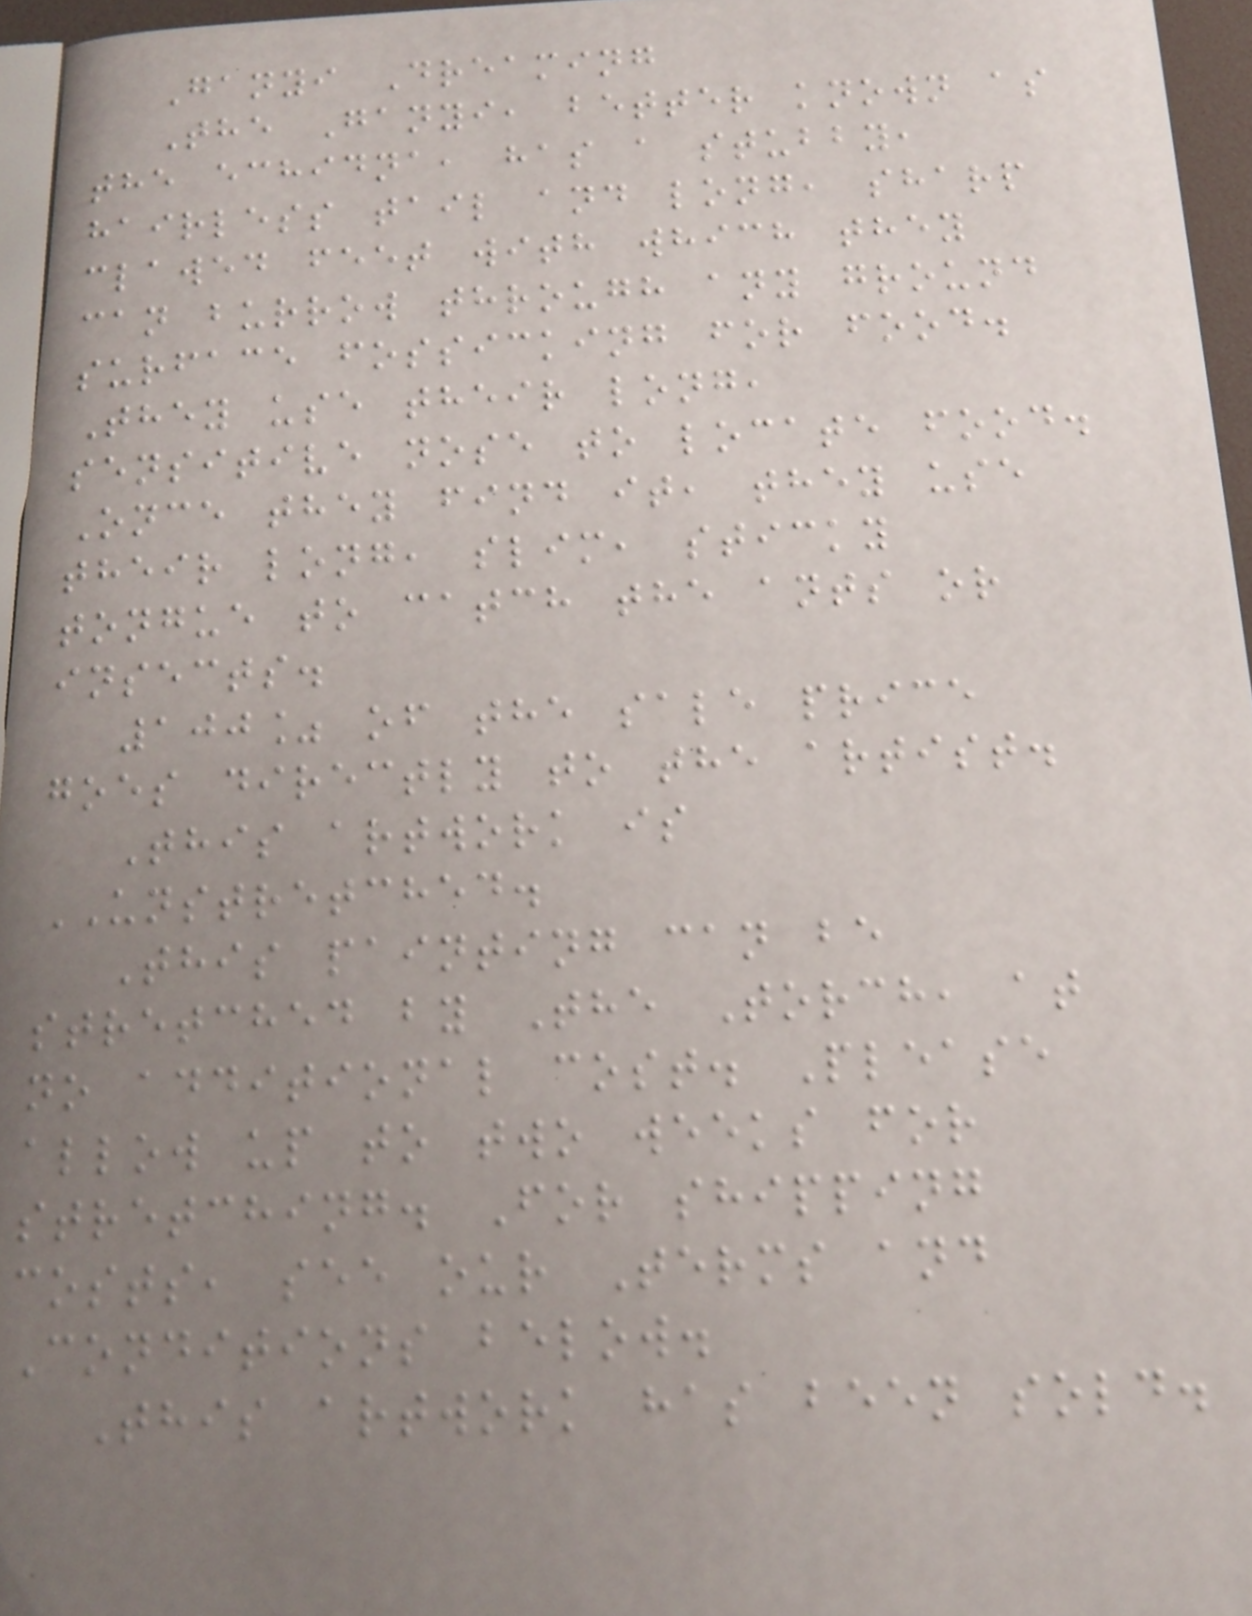Ganyi Dreaming
The Ganyi, better known as
the echidna, has a stubby,
hairless tail and long, sharp
clawed feet with which they
can burrow through any ground
surface fossicking for food.
They use their long,
sensitive nose to locate food.
Once they find it, they use
their long, slim, sticky
tongue to catch the ants or
insects.
100% of the sale price
goes directly to the artist.
This artwork is
UNSTRETCHED.
This painting can be
stretched by The Torch, at
no additional cost. Please
allow up to two weeks for
stretching. For shipping
costs, see our Terms and
Conditions below.
This artwork has been sold.
